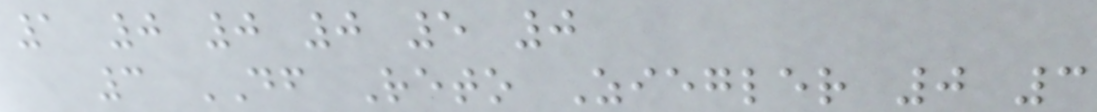1 0 0 0 5 0
3 DF Reto Ziegler 0 3
